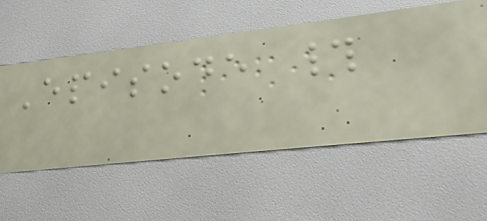Episode #
